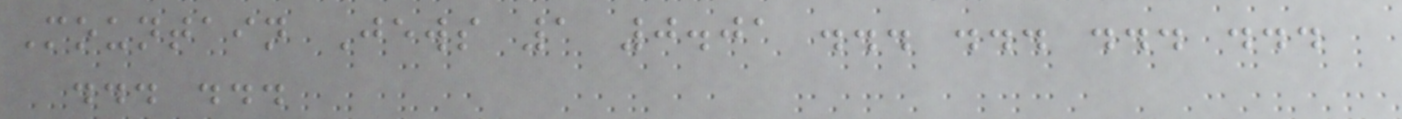Mountain Jews 1 0.01 ... ... ... ...
... ...
